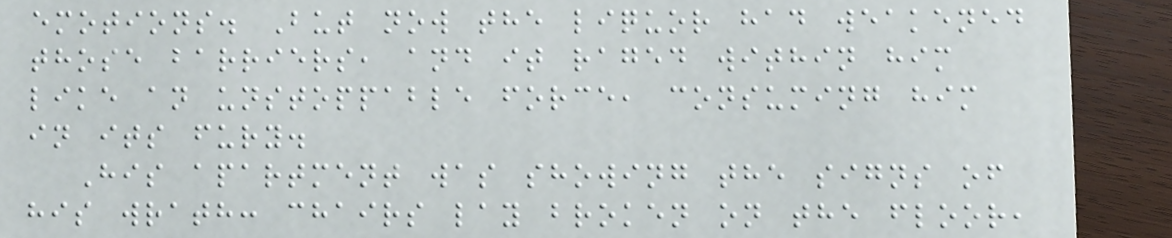emotions. But now the liquor had weakened
those barriers, and it raged within him
like an unstoppable force, consuming him
in its fury.
His apartment was showing the signs of
his wrath: chairs lay broken on the floor,
